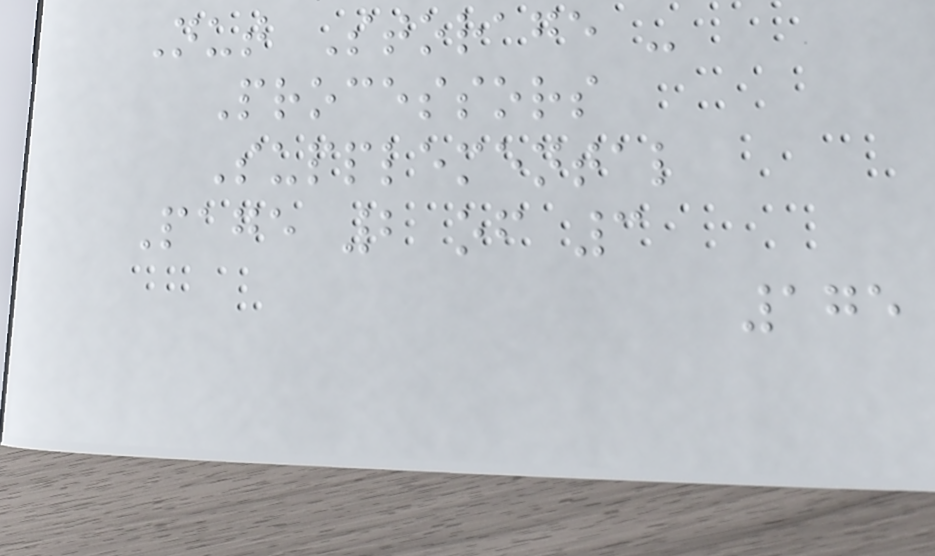Nut Storage -
Processors
Supplemental
Page 2 of 3
175
